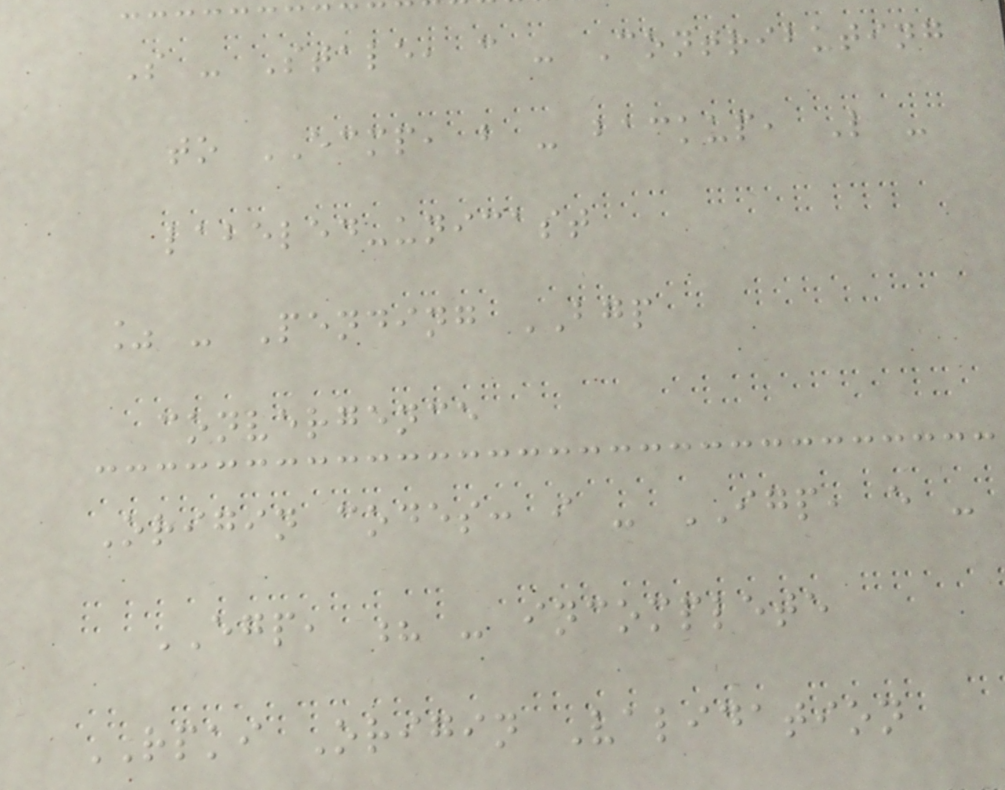S - Stale, c - Contributing
to ECMP, b - backup, L -
labeled-unicast
% - Pending BGP
convergence
Origin codes: i - IGP, e -
EGP, ? - incomplete
RPKI Origin Validation
